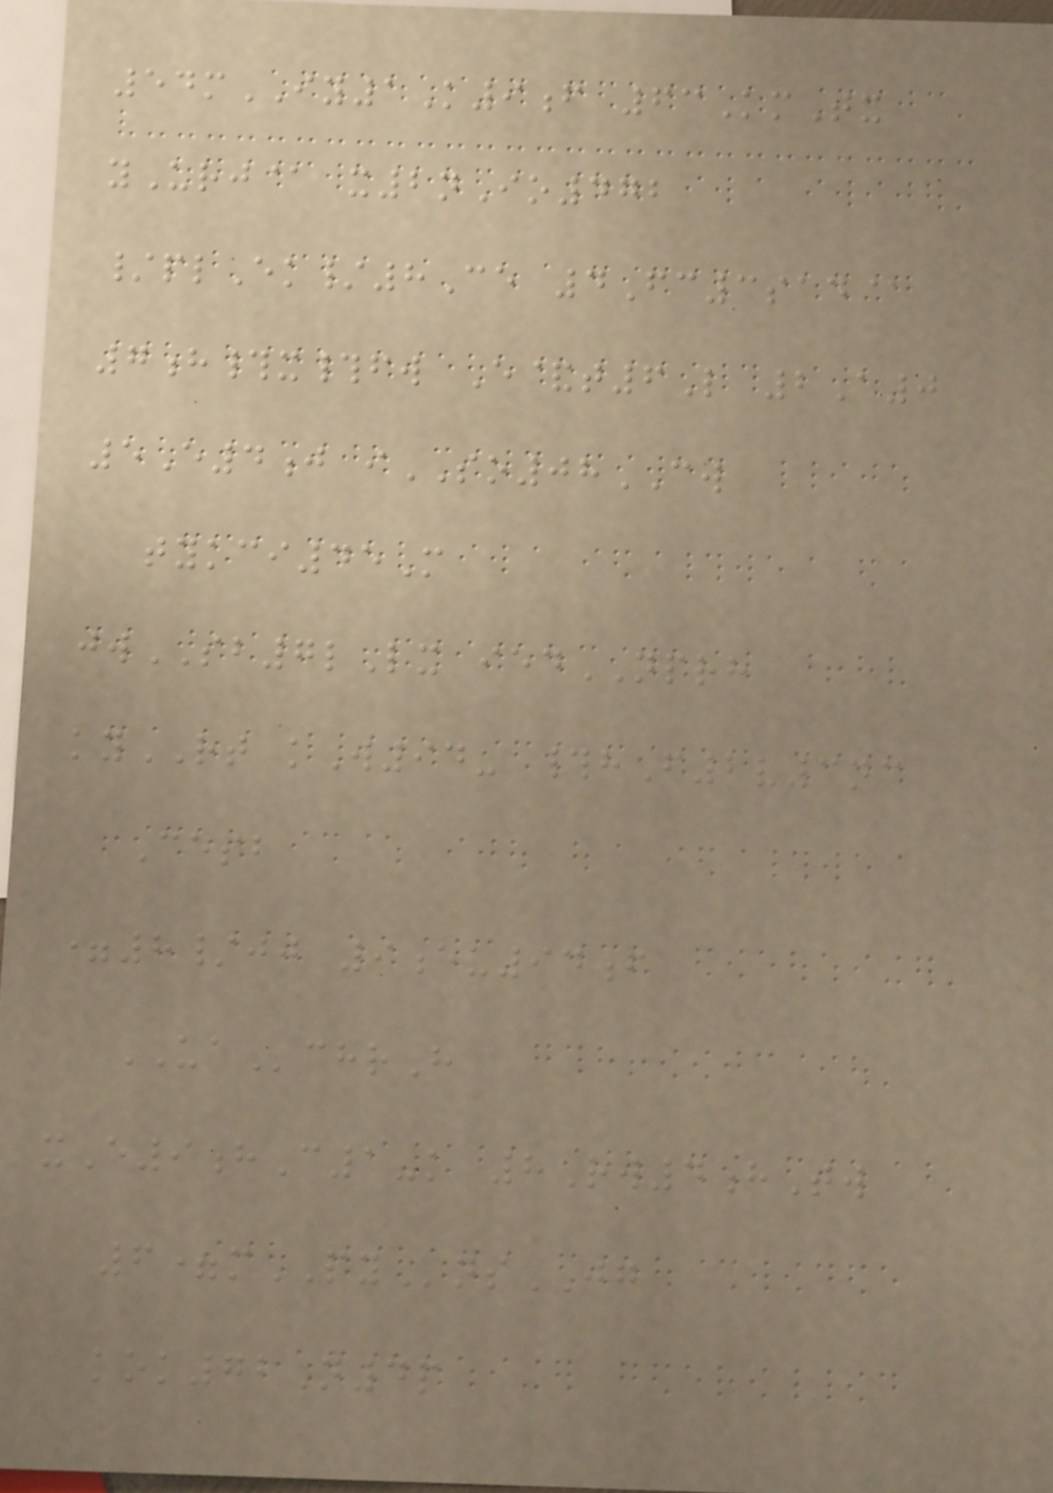54mIY1K9f 63KmTx
yUrj@ x2nIo472
/plEk/8Ce 4Fc3sad@
7h#x#fw E&t6L 2A0
5E4j iSO08CW
tykci45M
jwSB7lLx iedNPRH
kyRT kW94- #hF2v3nc
Cesb
=8/jj 9eu94f
UAchrH
xE9hC1-k 8Rw4hTw
6=mPYnsJG
kok72N4p
